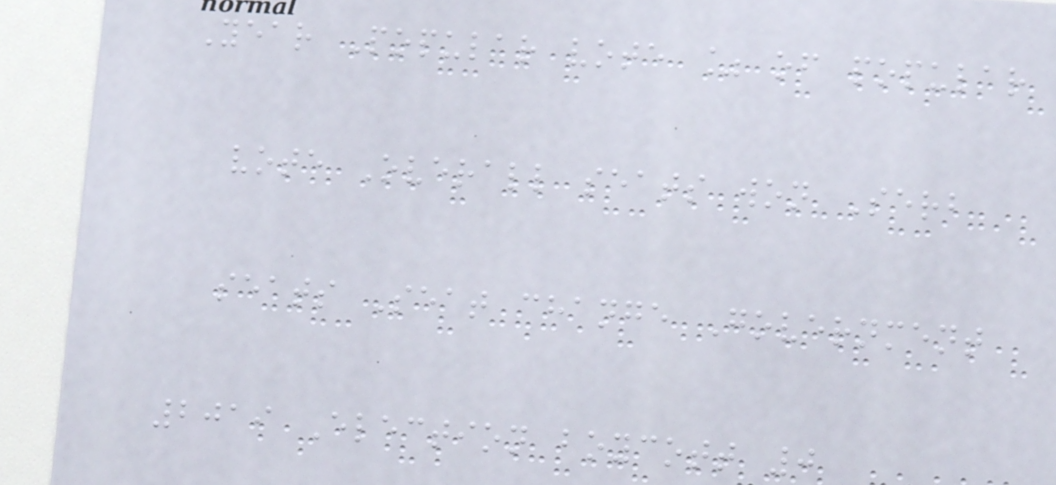Year Popular vote % of popular
vote Overall seats won Serb
seats Seat change Government
2019 Election boycott 0
